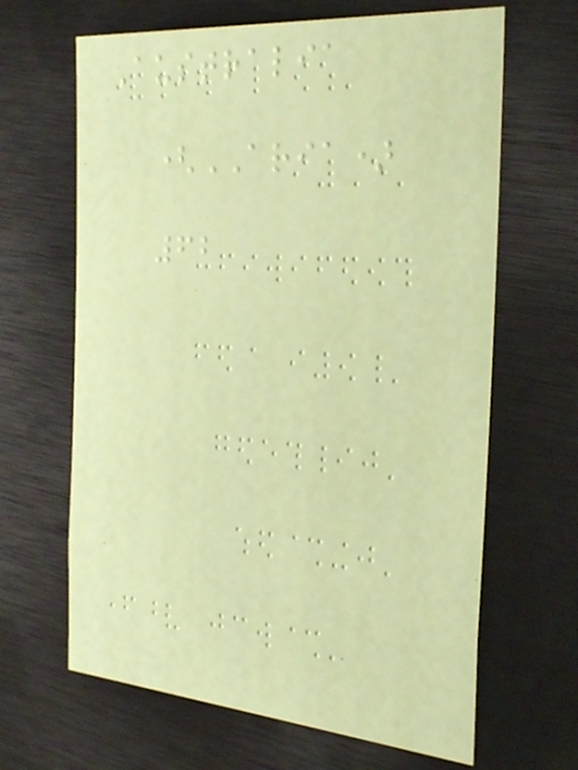Australia
(ARIA)
62
